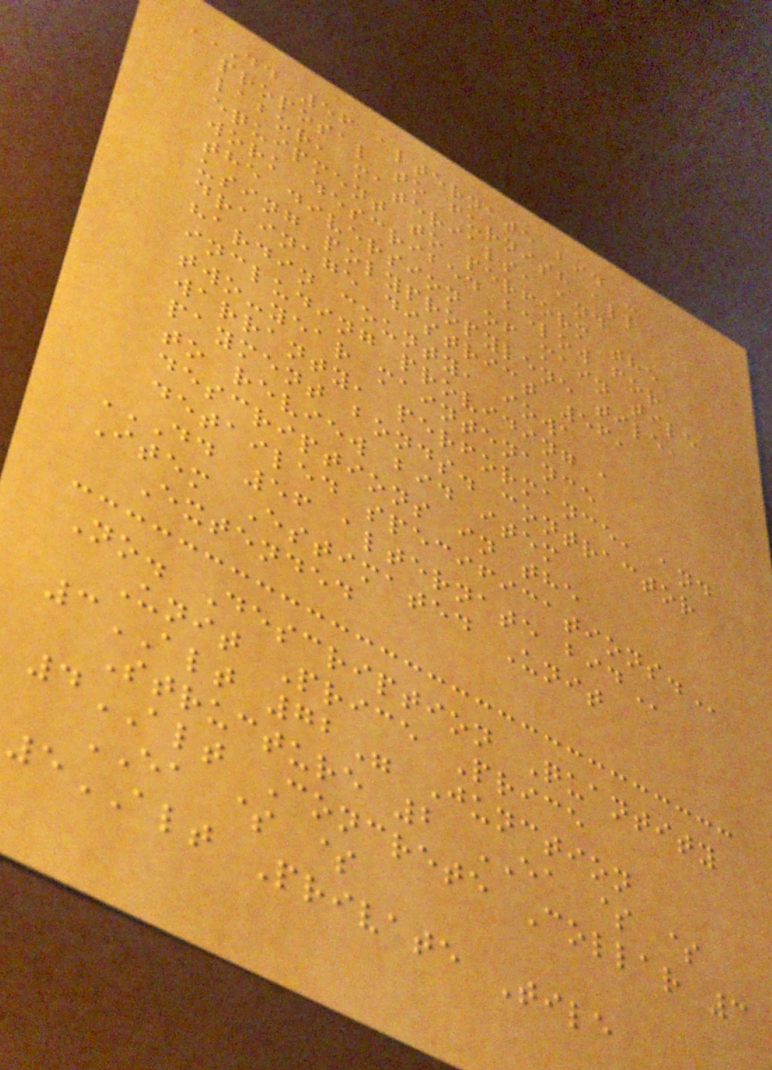DD 56 ALTERNATE BID -
PROPOSAL TO FURNISH ALL
LABOR, MATERIALS, AND
EQUIPMENT TO PERFORM THE
WORK DESCRIBED BELOW FOR
THE DIVERSION OF MAIN TILE
USING POLYPROPYLENE TILE,
DRAINAGE DISTRICT 56,
HARDIN COUNTY, IOWA
INCLUDING PROVIDING A
TWO-YEAR MAINTENANCE
WARRANTY, PERFORMANCE, AND
PAYMENT BONDS. CONTRACTOR
TO REVIEW BID ITEM
DESCRIPTIONS IN THE
DETAILED SPECIFICATIONS.
DD 56 ALTERNATE BID
Item Estimated Unit
Extended
No. Description Quantity
Unit Price Price
3ALT 72" Junction
Structure 2 EA $ $
4ALT Concrete Collar 3
EA $ $
5ALT Private Tile
